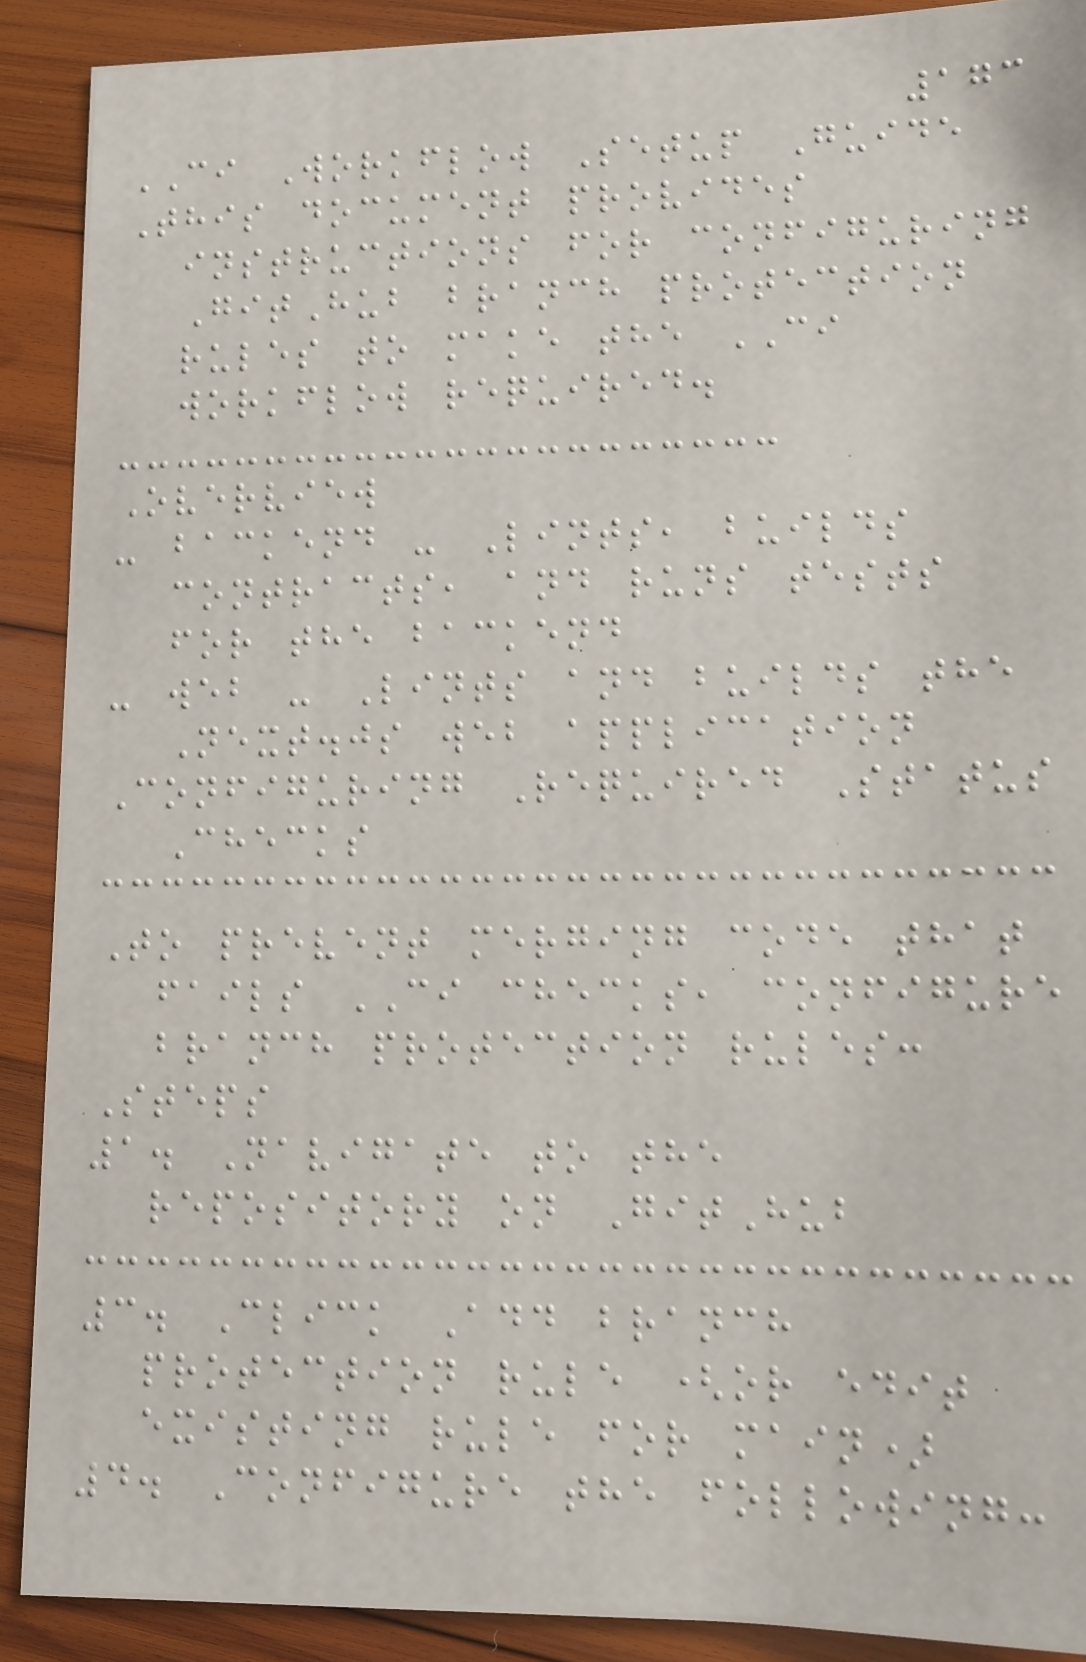173
CI Workflow Setup Guide
This document provides
instructions for configuring
GitHub branch protection
rules to make the CI
workflow required.
Overview
- backend - Lints, builds
contracts, and runs tests
for the backend
- web - Lints and builds the
Next.js web application
Configuring Required Status
Checks
To prevent merging code that
fails CI checks, configure
branch protection rules:
Steps
1. Navigate to the
repository on GitHub
3. Click Add branch
protection rule (or edit
existing rule for main)
4. Configure the following:
